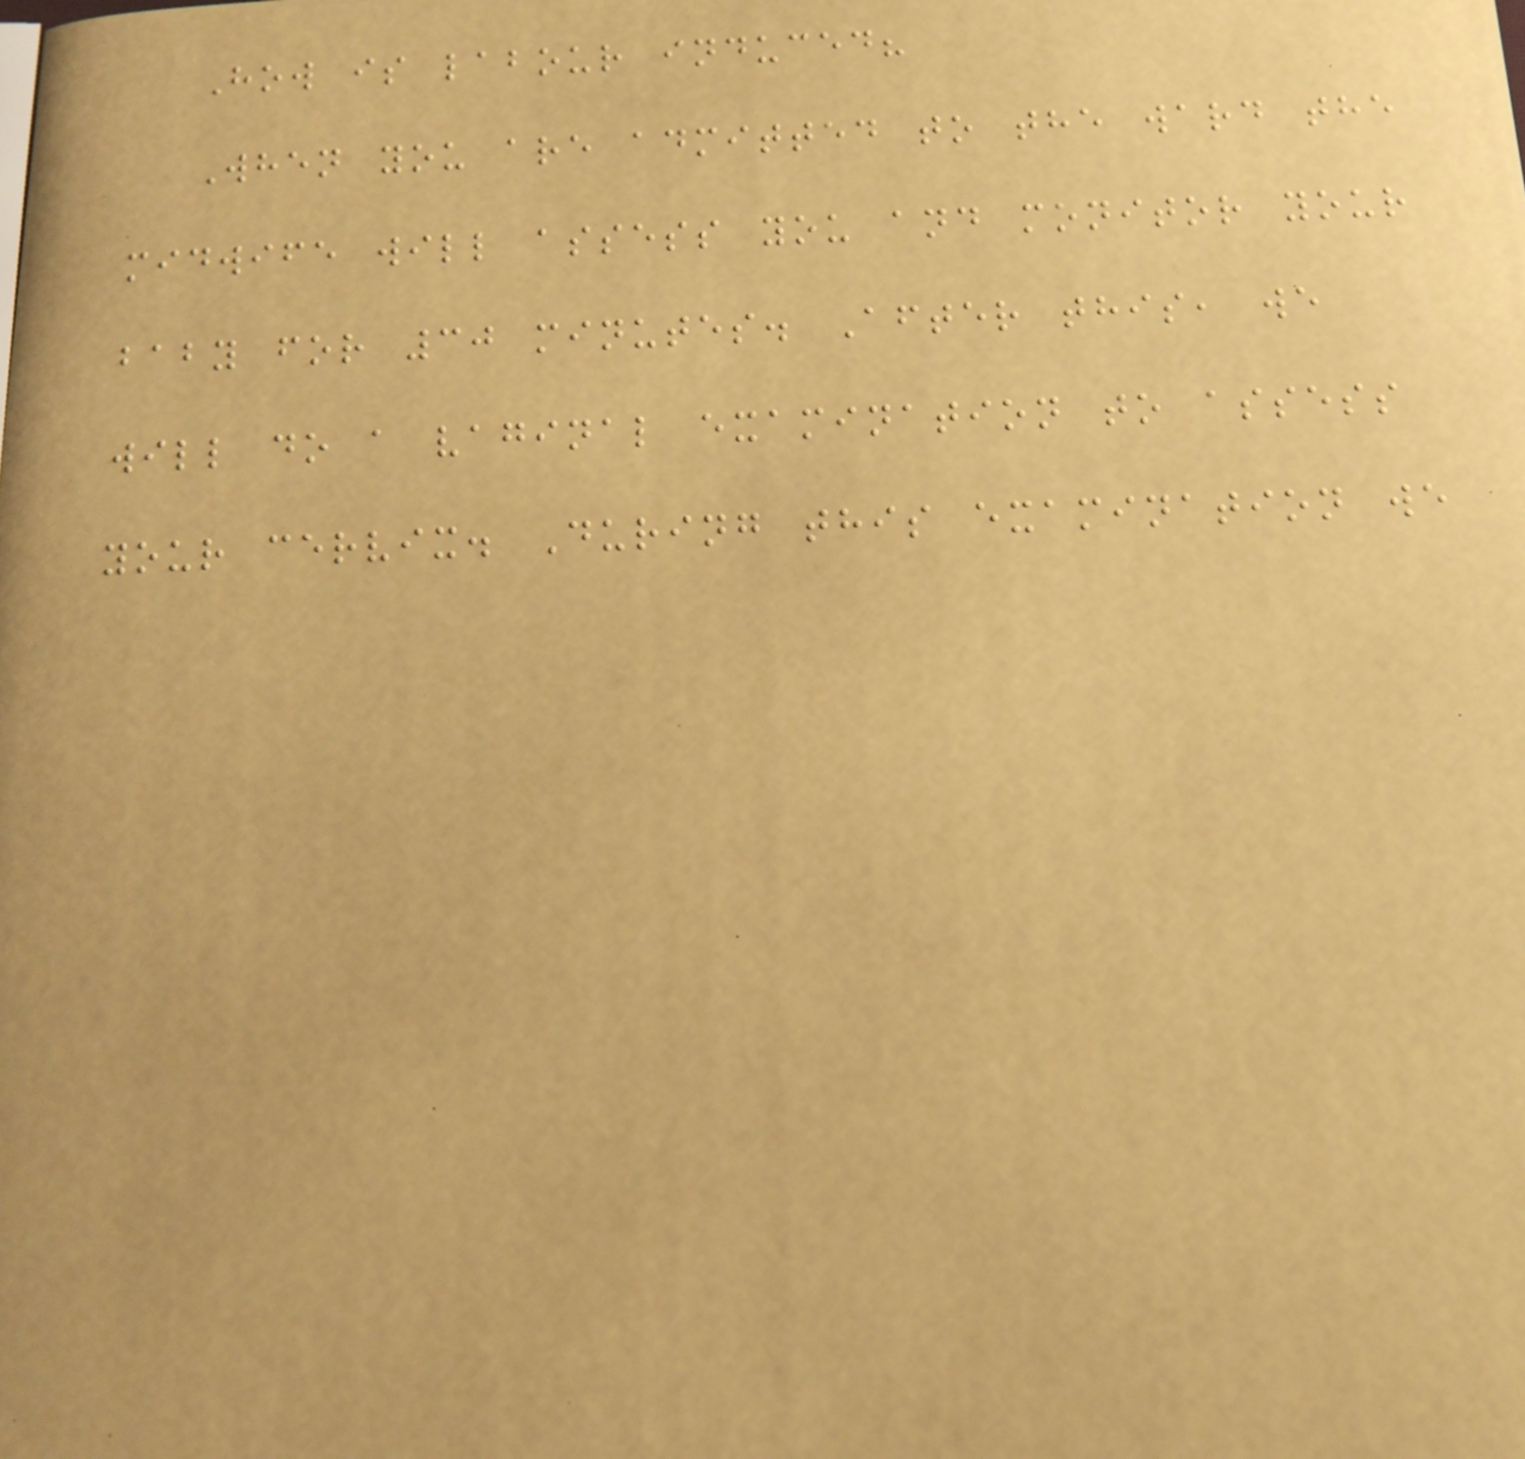How is labour induced?
When you are admitted to the ward the
midwife will assess you and monitor your
baby for 30 minutes. After this, we
will do a vaginal examination to assess
your cervix. During this examination we
